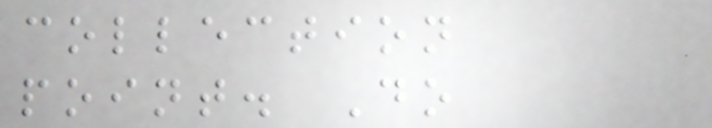collection
point. Do
